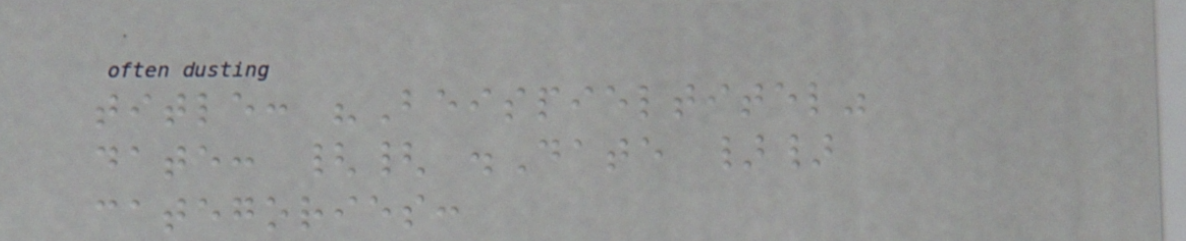title: "Beispieltitel"
date: {{ .Date }}
categories:
